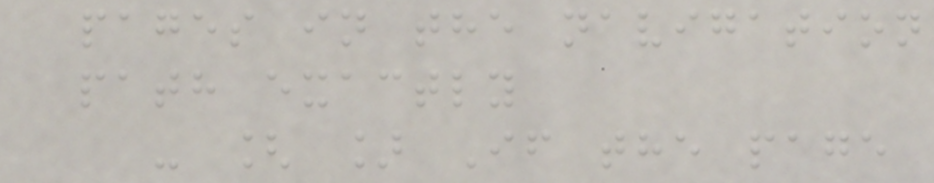pages in the navigation
path exactly
- [ ] If the page
